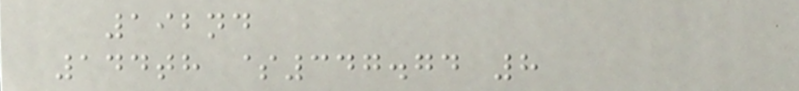192nd
144th $347.74 8
